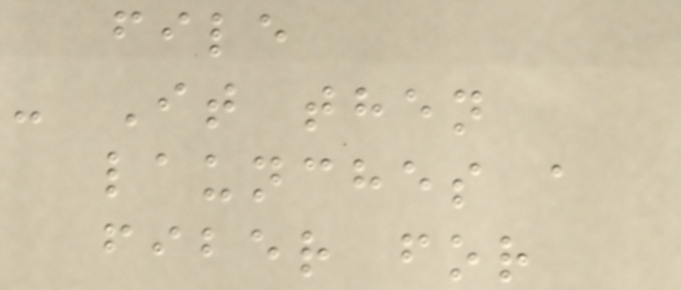file
- It then
launches a
fiber for
